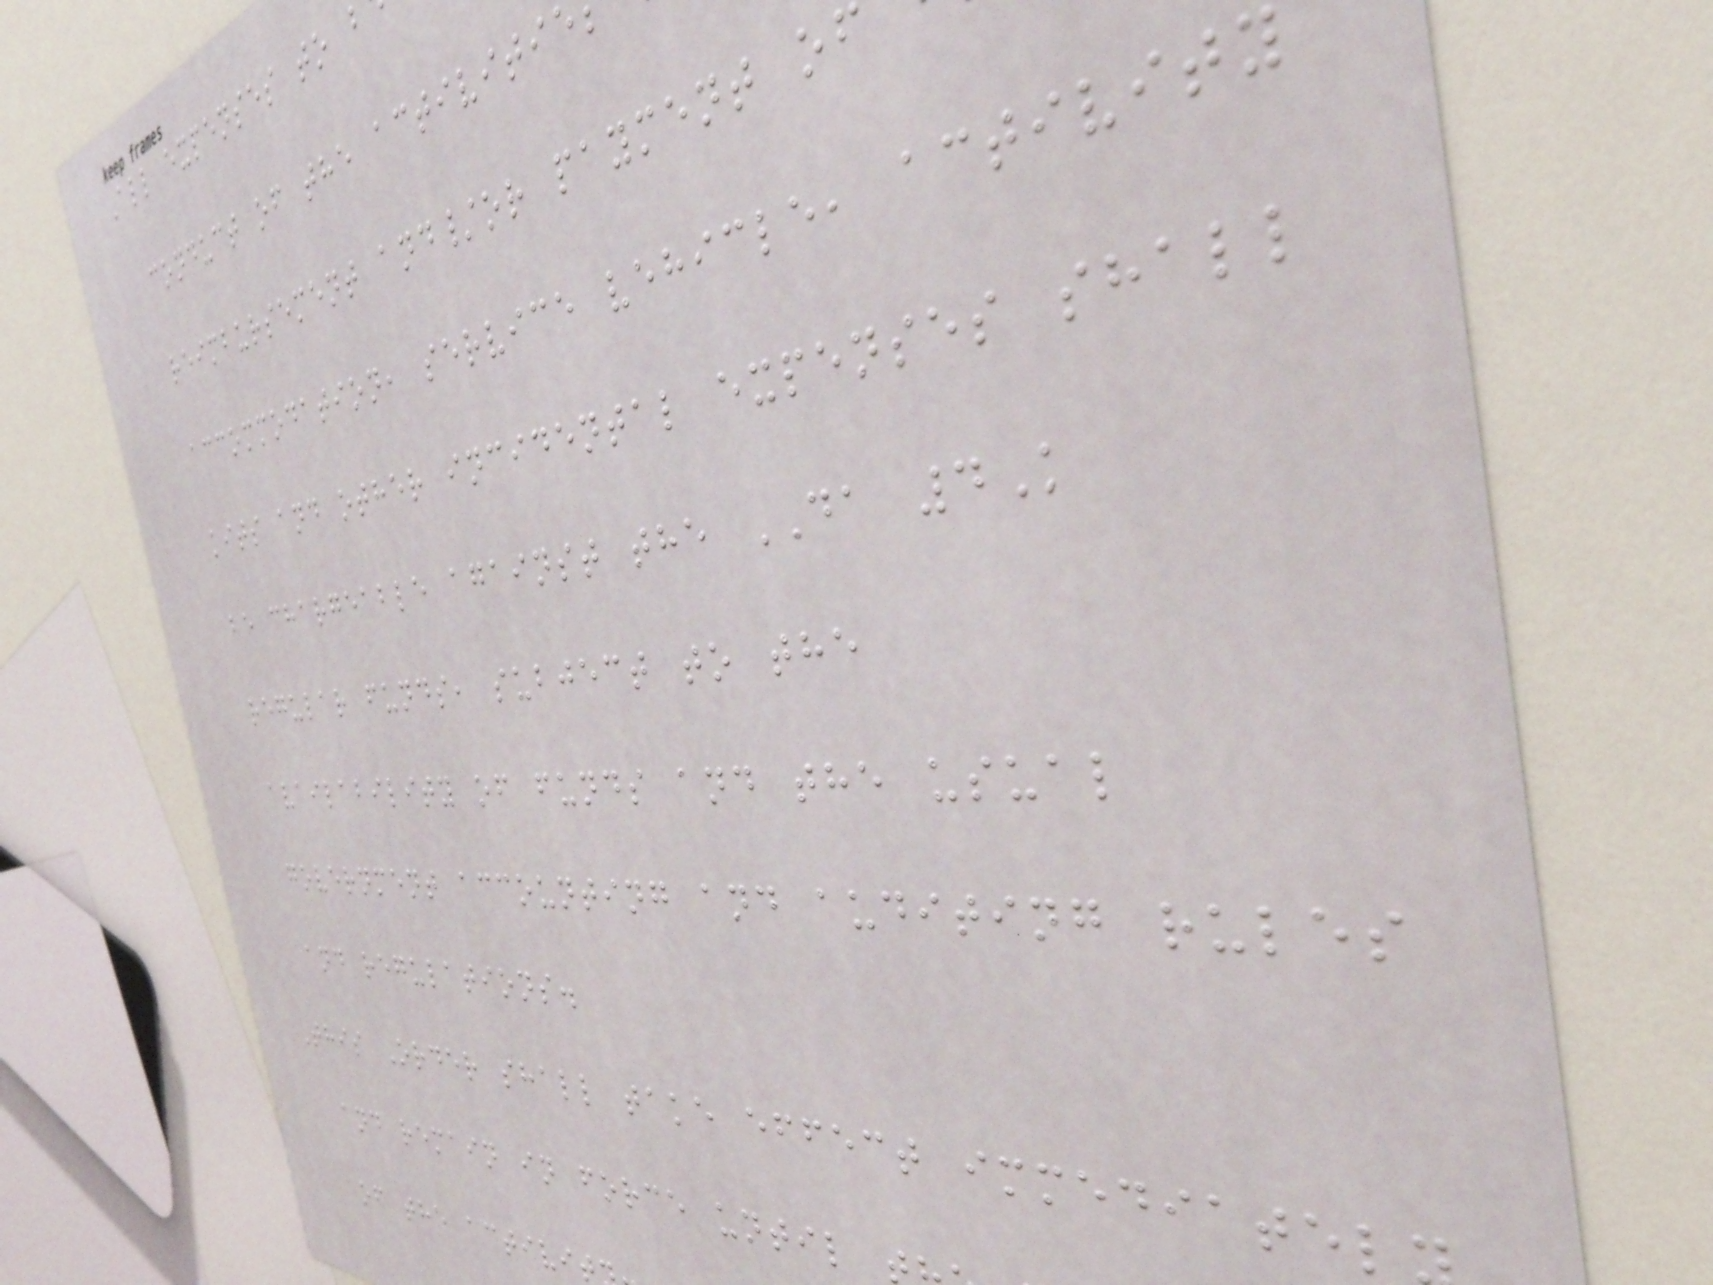All expenses to b
conduct of the activitie
reimbursement and/or payment of
accommodation, service vehicle, activity
kits and other incidental expenses shall
be chargeable against the DA 4K
regular funds, subject to the
availability of funds and the usual
government accounting and auditing rules
and regulations.
This Order shall take effect immediatel
and remain in force until
of the activit
